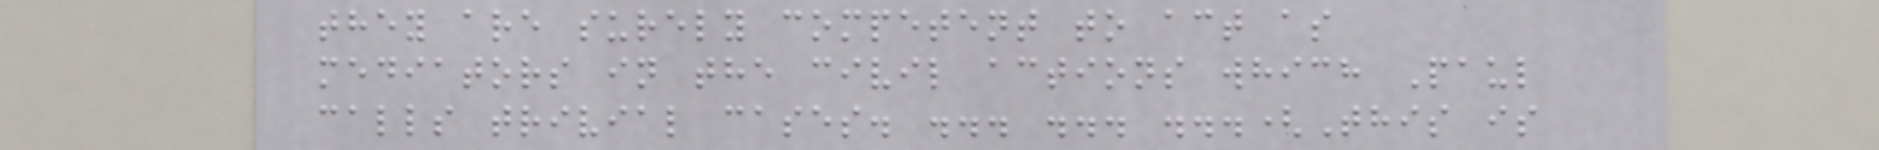they are surely competent to act as
mediators in the civil actions which Paul
calls trivial cases. ... ... ...(This is
